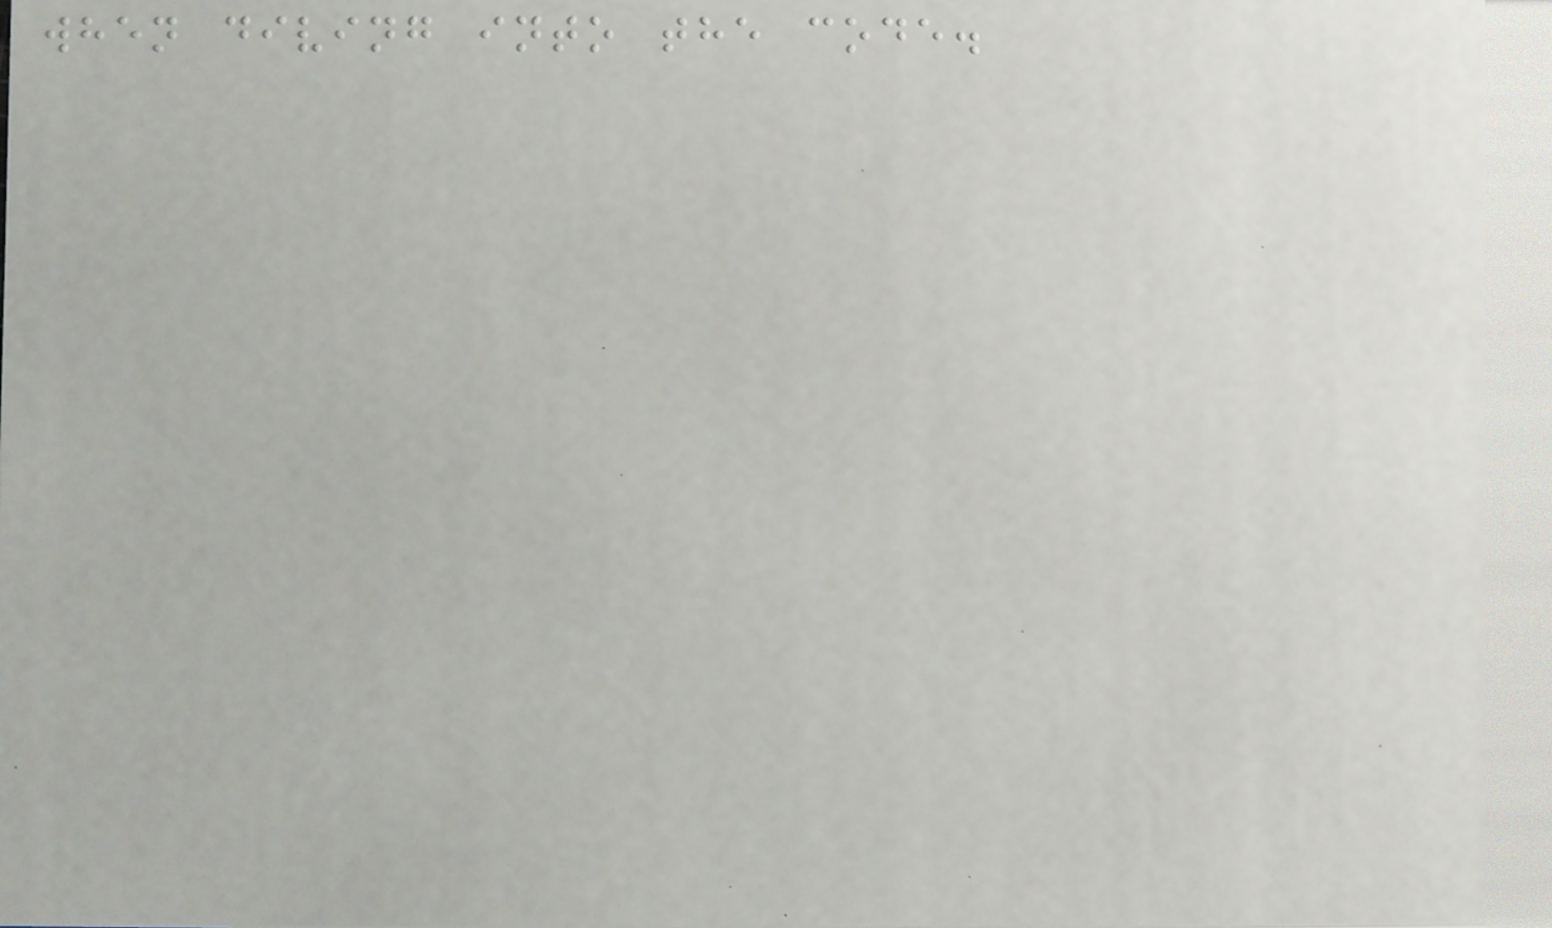when diving into the code.
